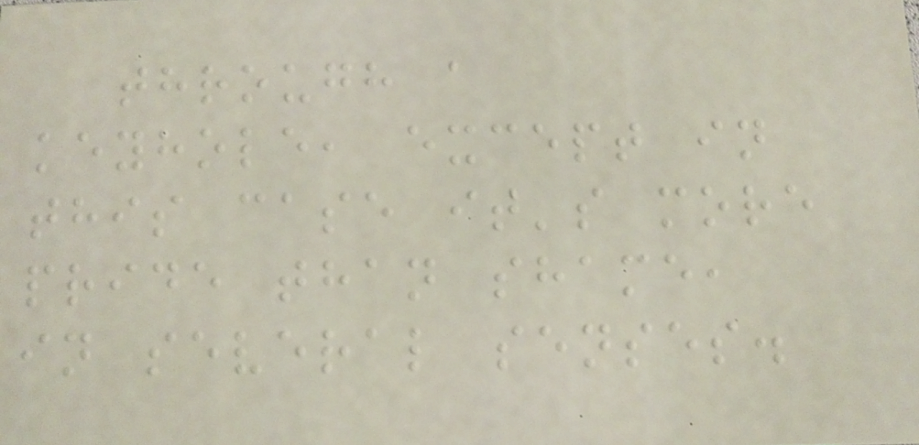through a
keyhole, except in
this case it's more
pride than shame,
in several senses.
